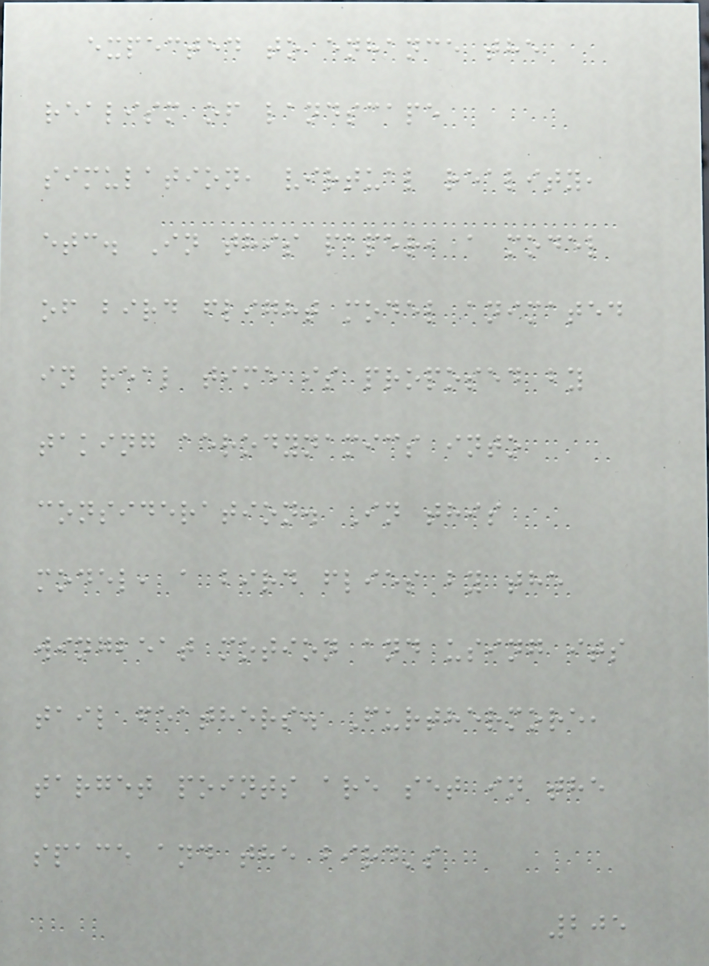expected to enhance the
realism of landscape
simulation, virtual reality,
etc. In this paper, a model
of bird flight model animated
in real time is proposed by
taking aerodynamics into
consideration. In this
model, a bird flies by the
wingbeat motion and using its
tail feathers. Furthermore,
target points are set in the
space and the bird's
205
